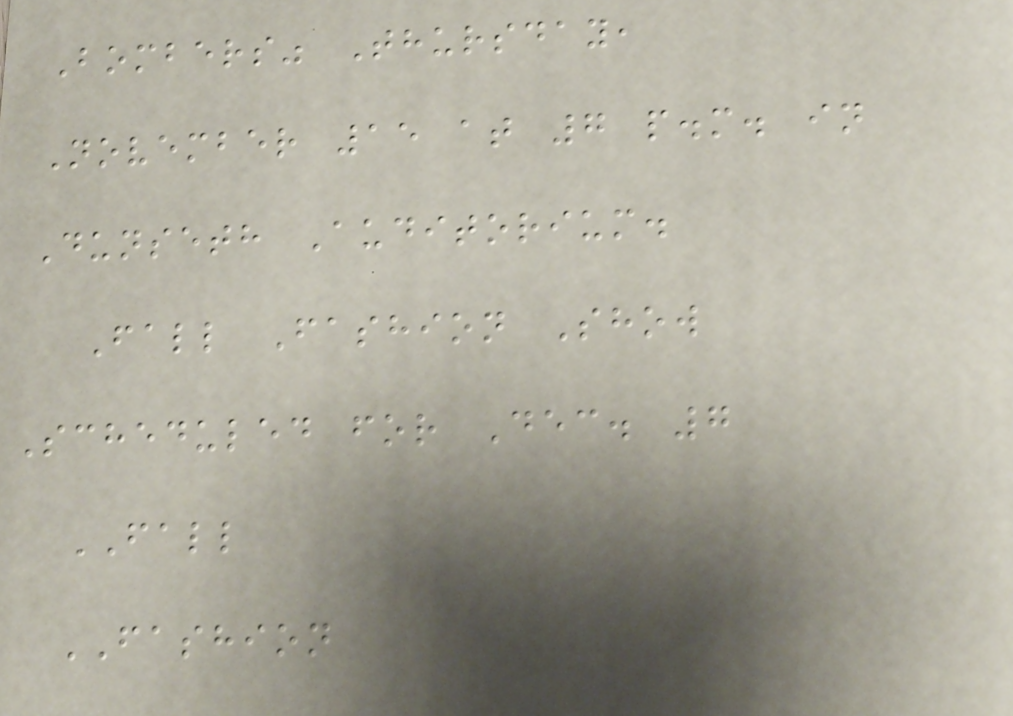Bombers" Thursday,
November 15 at 7 p.m. in
Dunseth Auditorium.
Fall Fashion Show
Scheduled for Dec. 7
FALL
FASHION
